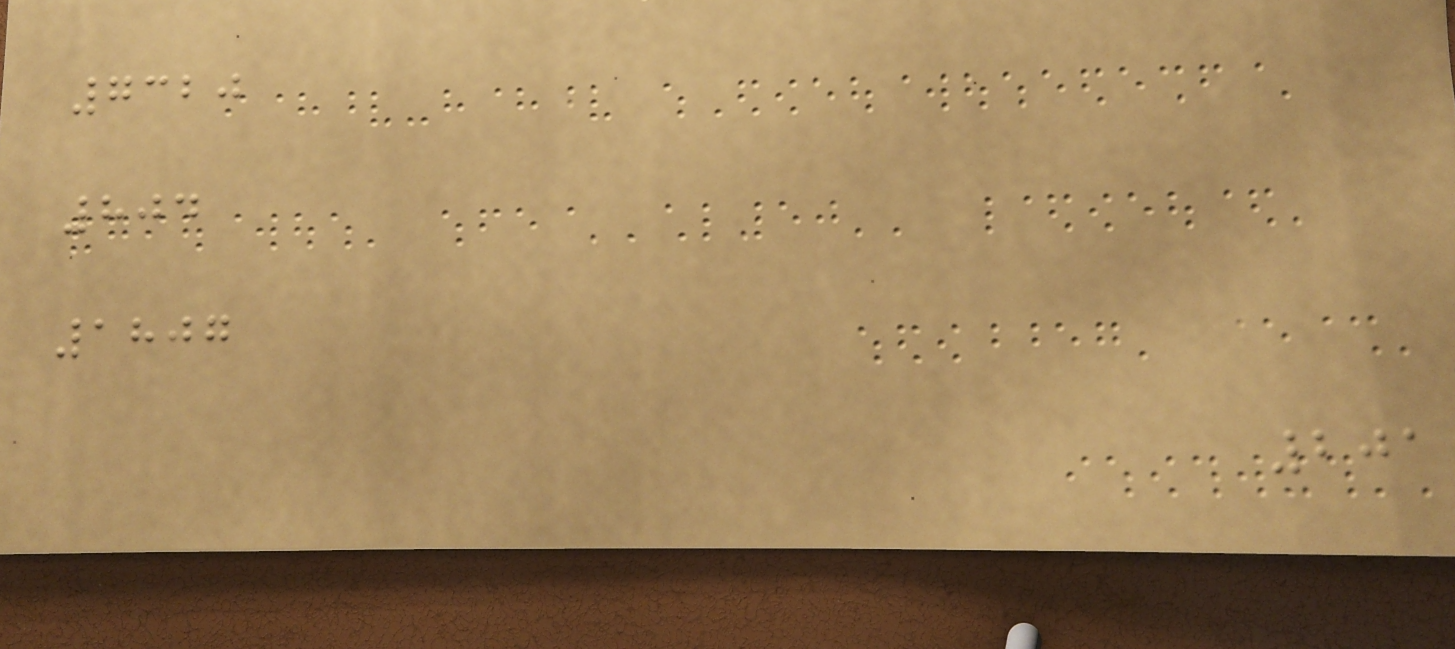7320
804
1807
201
